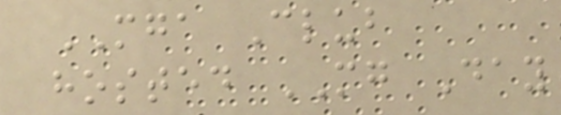MGA Club
hosted MG Day
